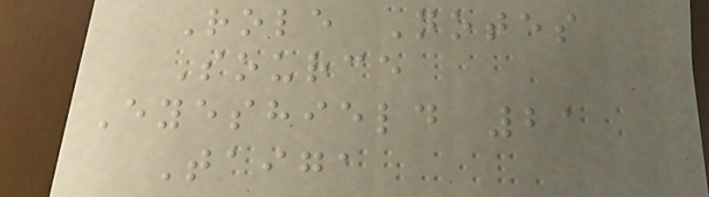Role Notes
Source
Eyeshield 21
Taiga
